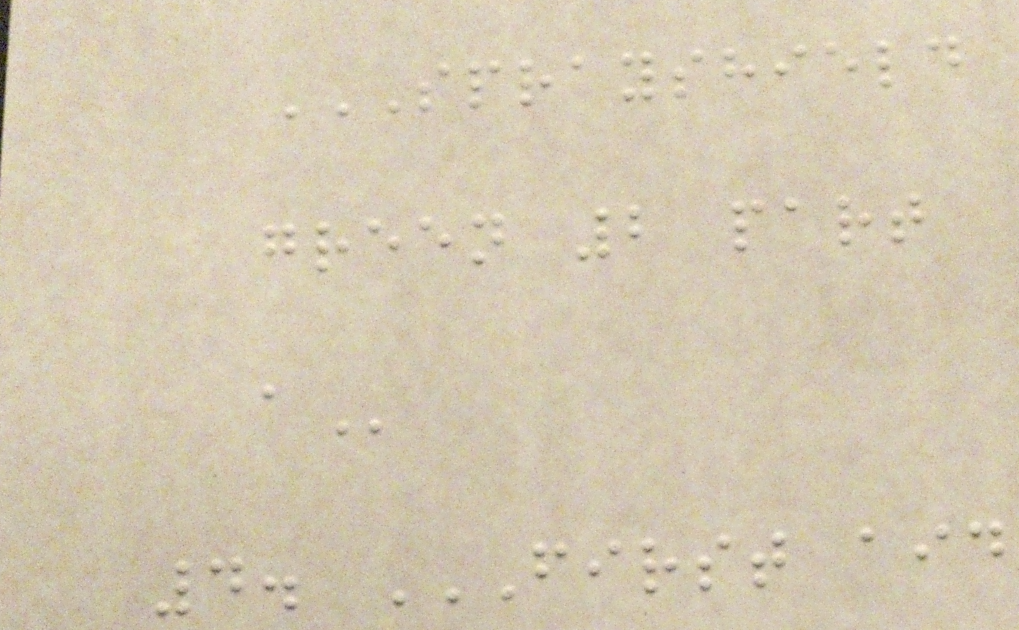SPRAYSHIELD
GREEN 2 PART
A
4. FIRST AID
